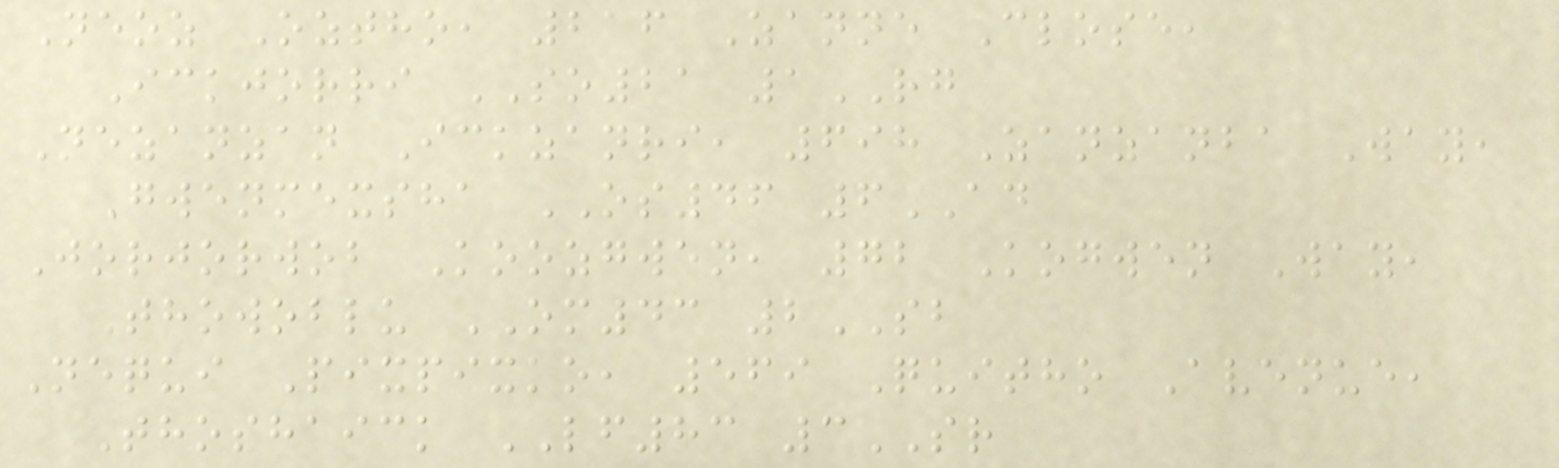Neoz Oztho, 216 Zanne Close,
Ickjorri SO21 1RG
Nezanzan Ickzanri, 698 Zanzanba Way,
Gwenmexsha OS46 6AD
Jorjorwob Koozgwen, 72 Kogwen Way,
Thowoblu OM43 2SB
Nequi Pixpixko, 569 Quitho Avenue,
Thoshaick LF83 3SR
